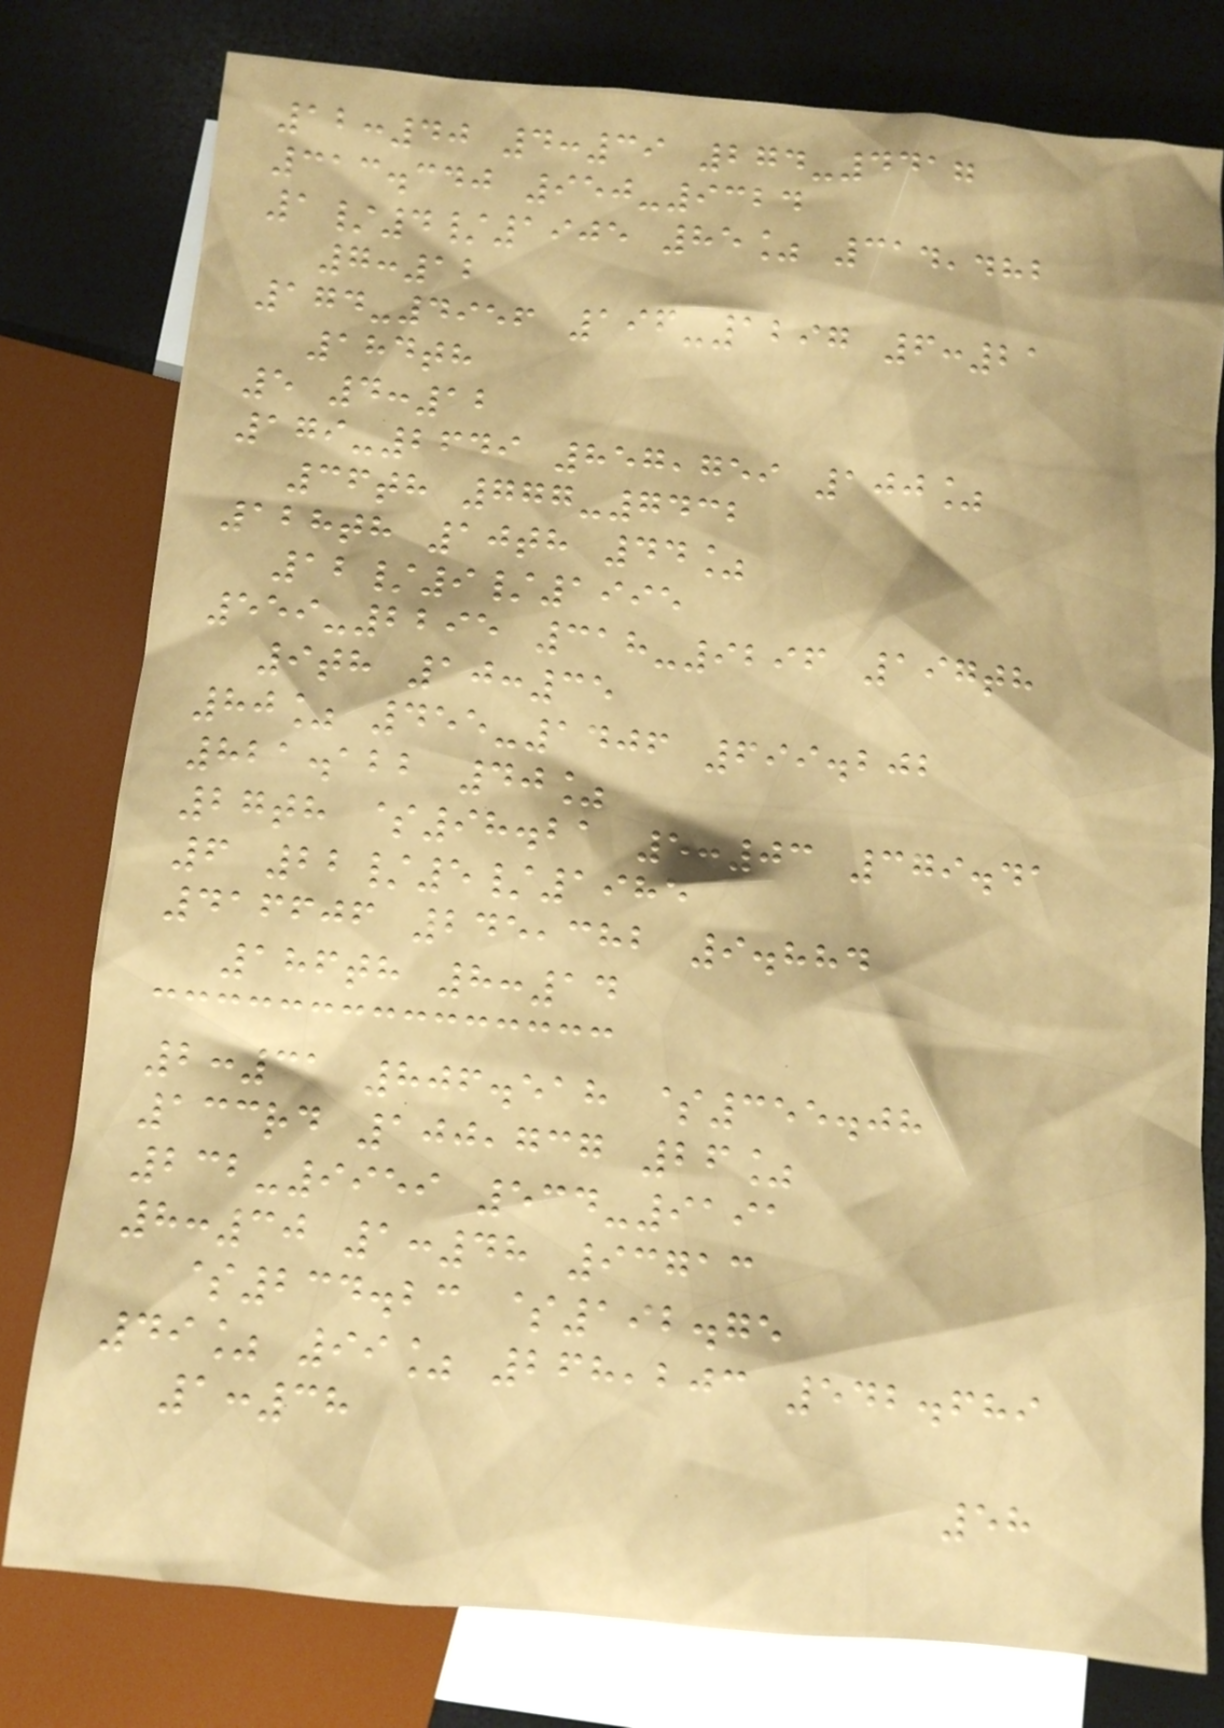12:40 4:39 274-4417
313.340 950-9324
1/4/1905 85% 314,482
7:12
174-4956 196-1297 6:21
184th
5 4:12
179-2649 857,759 100%
36th 777-7432
128th 10th 44%
12/9/1995
559-2295 318-9296 197th
9th 10:35
80% 455-1406 699.202
821.122 40%
27th $98.21 5:03 379.41
6 22/5/1985
416606 245,382 9.884
186th 8:14
2:31 806.518 $355.08
133rd 100,737 26%
232-9959 534-9191
8:30 1:48 93713
$234.23 $192.75
49% 99% 268,203 542.689
1:38
58
